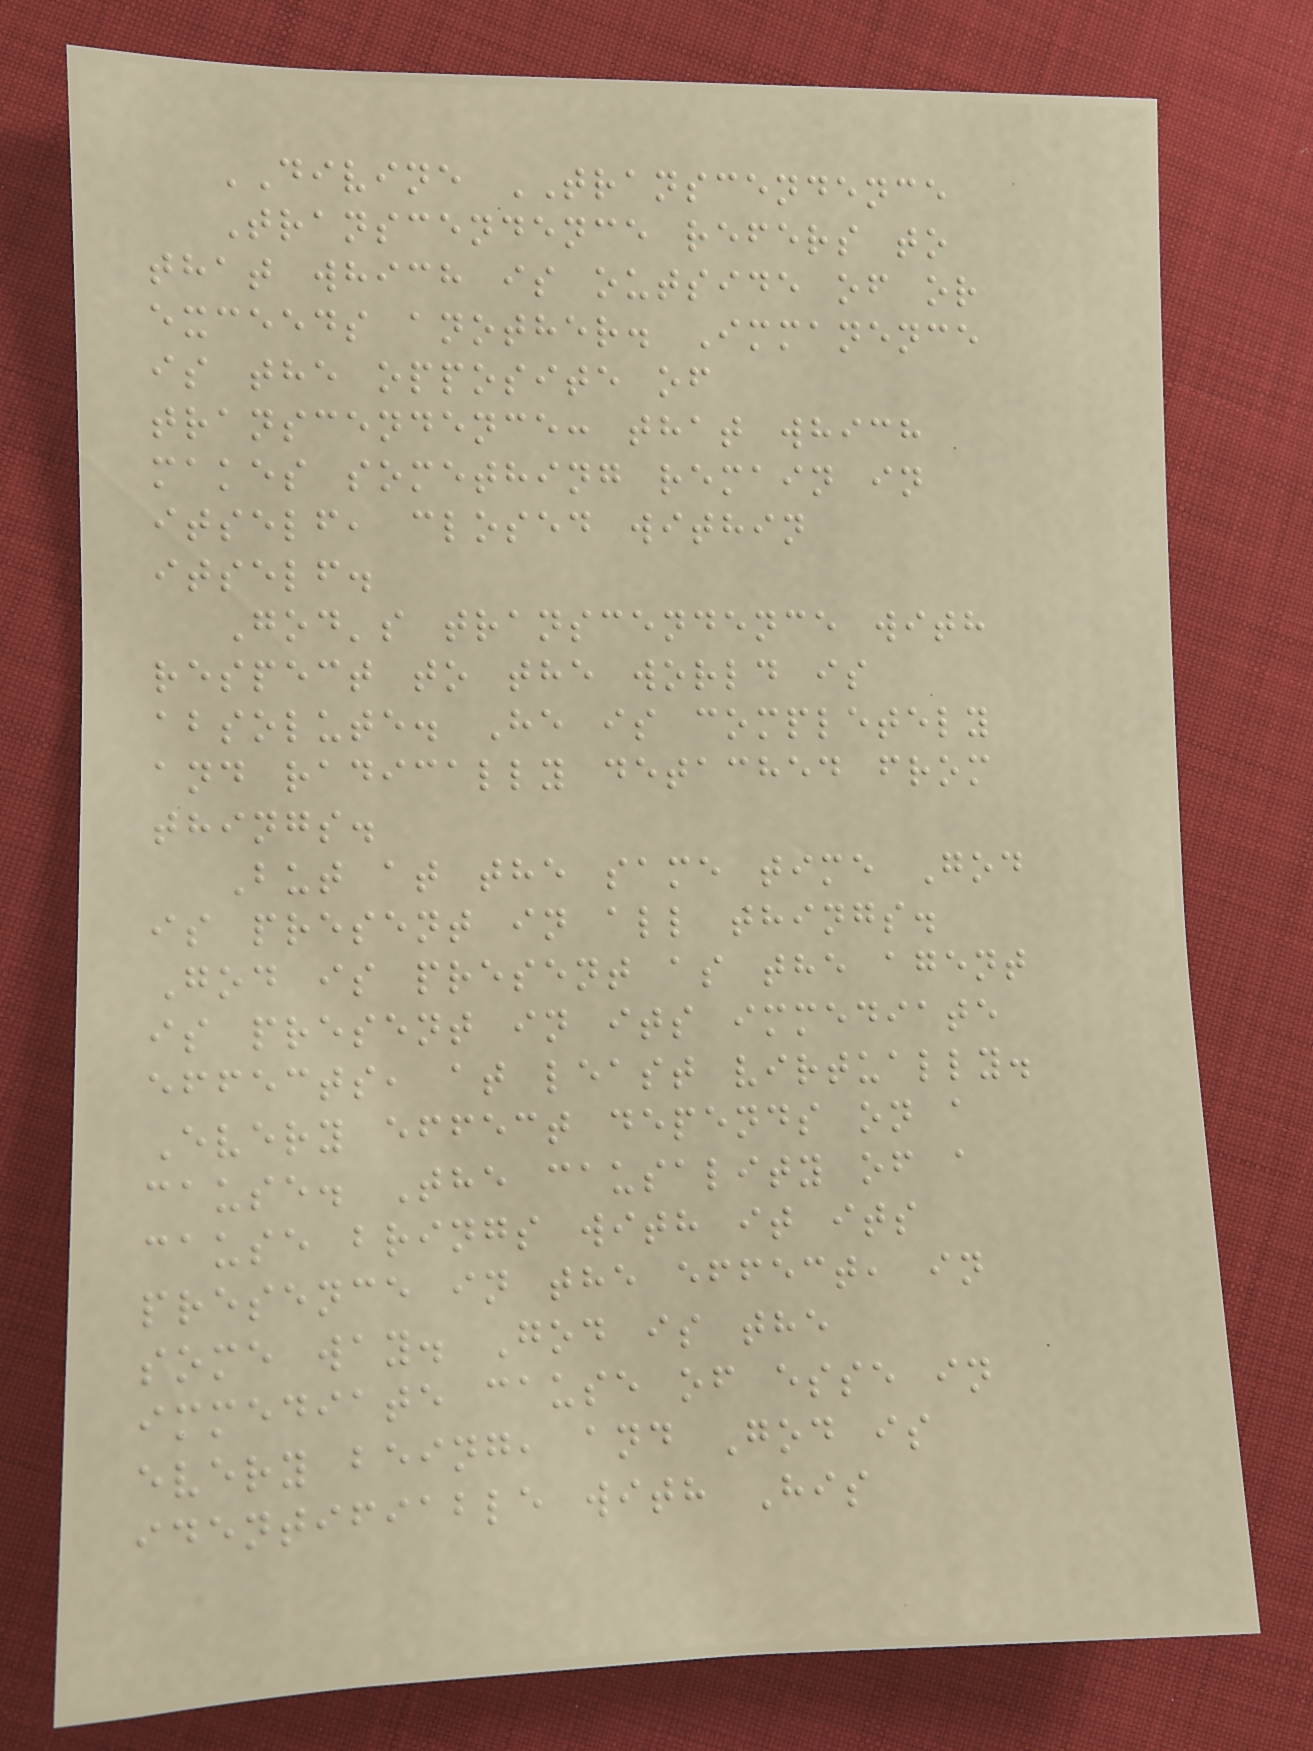DIVINE TRANSCENDENCE
Transcendence refers to
that which is outside of or
exceeds another. Immanence
is the opposite of
transcendence: that which
makes something remain in
itself, closed within
itself.
God's transcendence with
respect to the world is
absolute. He is completely
and radically detached from
things.
But at the same time God
is present in all things.
God is present as the agent
is present in its immediate
effects, at least virtually.
Every effect depends on a
cause. The causality of a
cause brings with it its
presence in the effect, in
some way. God is the
immediate cause of esse in
every being, and God is
identifiable with His
